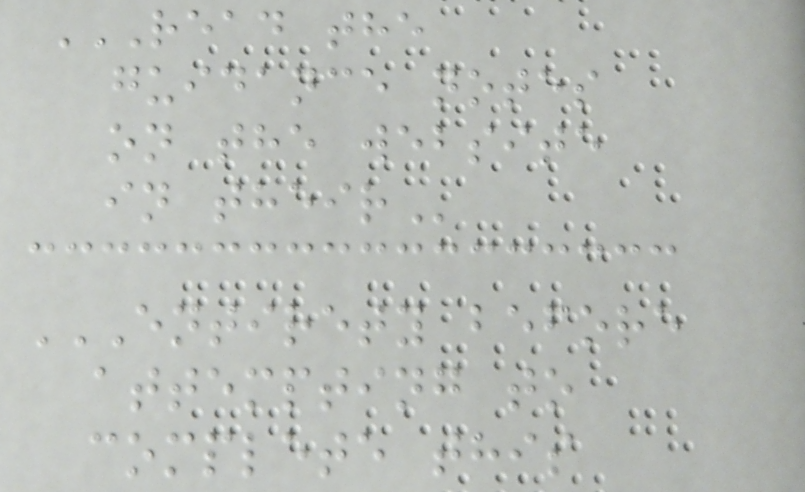READ THE
GUIDANCE NOTES
ON THE WEBSITE
IN THEIR
ENTIRETY BEFORE
ATTEMPTING TO
COMPLETE THIS
